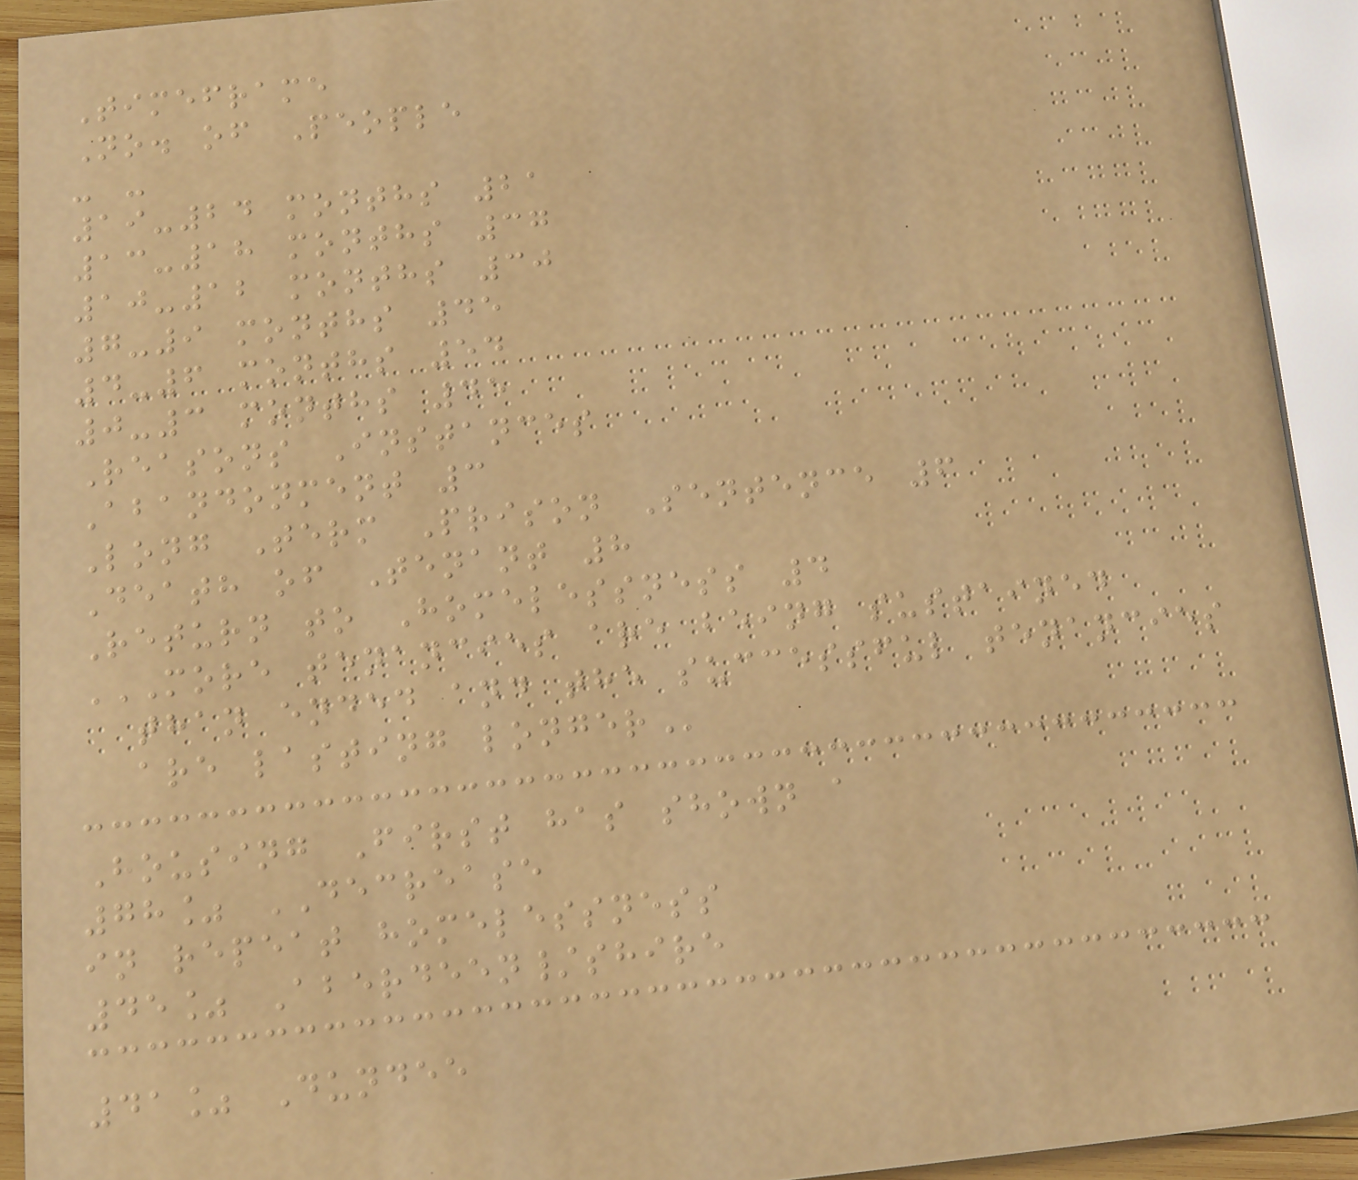Timeframe
No. of People
- -
19-24 months 21
13-18 months 37
10-12 months 30
7-9 months 45
4-6 months 54
0-3 months 45
Reasons Instances
Abandonment 3
Long Term Prison Sentence 6
Death of Tenant 8
Return to Homelessness 4
MORE TENANCIES ARE BEING SUSTAINED
THAN ENDED AND THE SUCCESSFUL TENANCIES
ARE LASTING LONGER
Housing First has shown a
78% DECREASE
in repeat homelessness
45% Aberdeen/shire
41% Dundee
